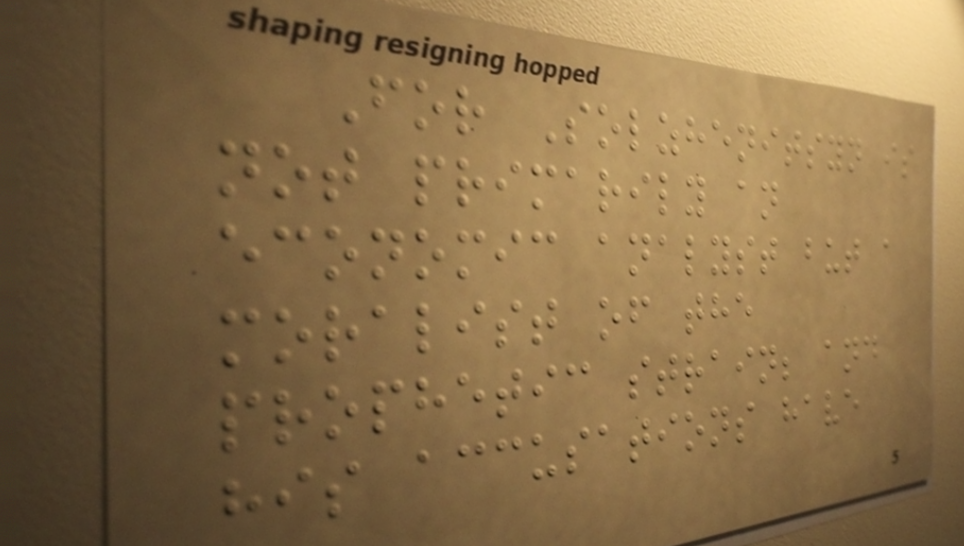For Solzhenitsyn is
not primarily an
economic analyst but a
moralist of the
prophetic strain; and
his accusations have
